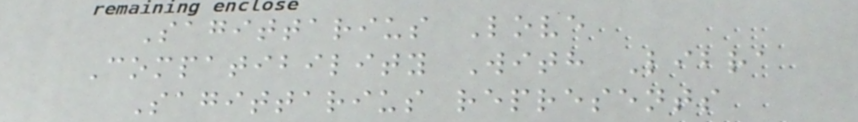Sagittarius Love
Compatibility With Libra
Sagittarius represents
